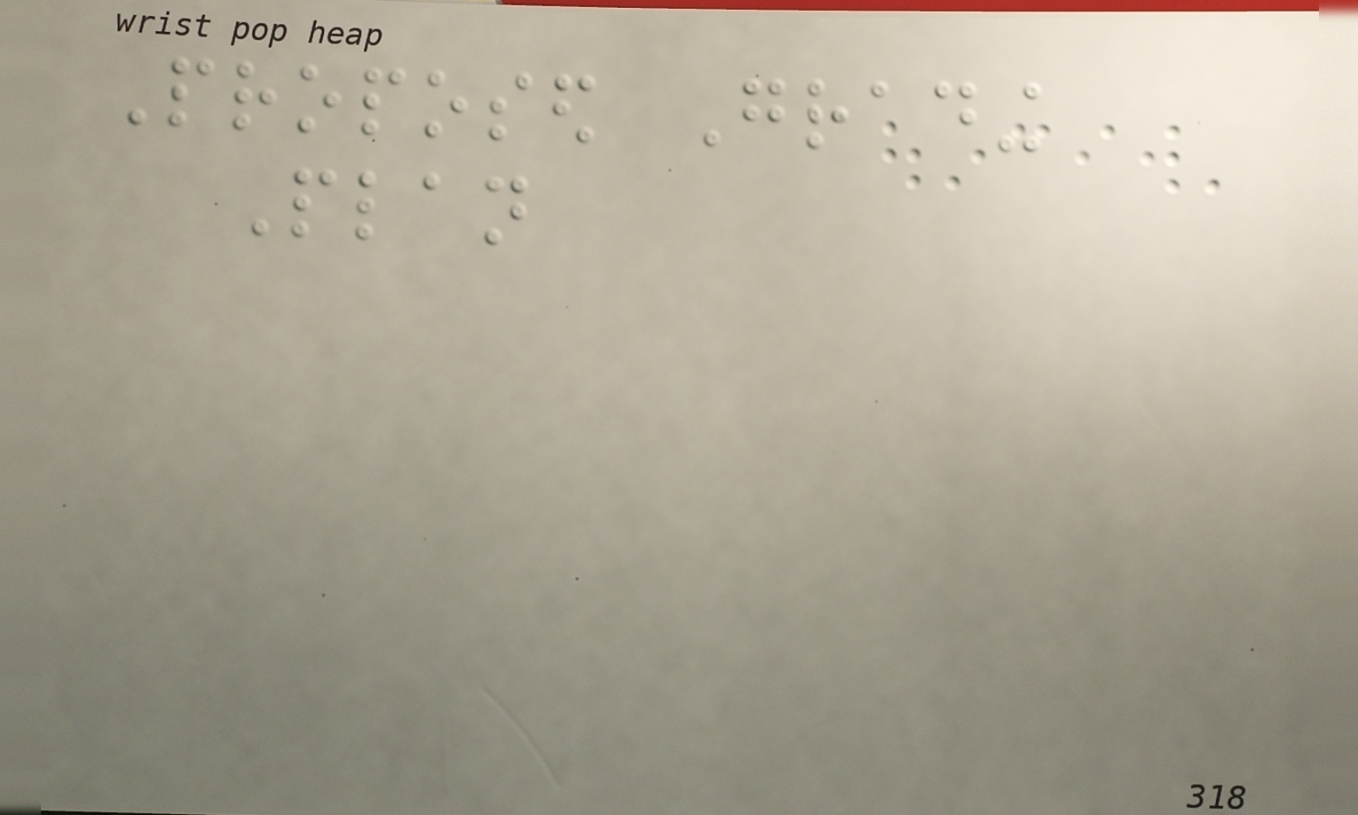Proposed Grading
Plan
